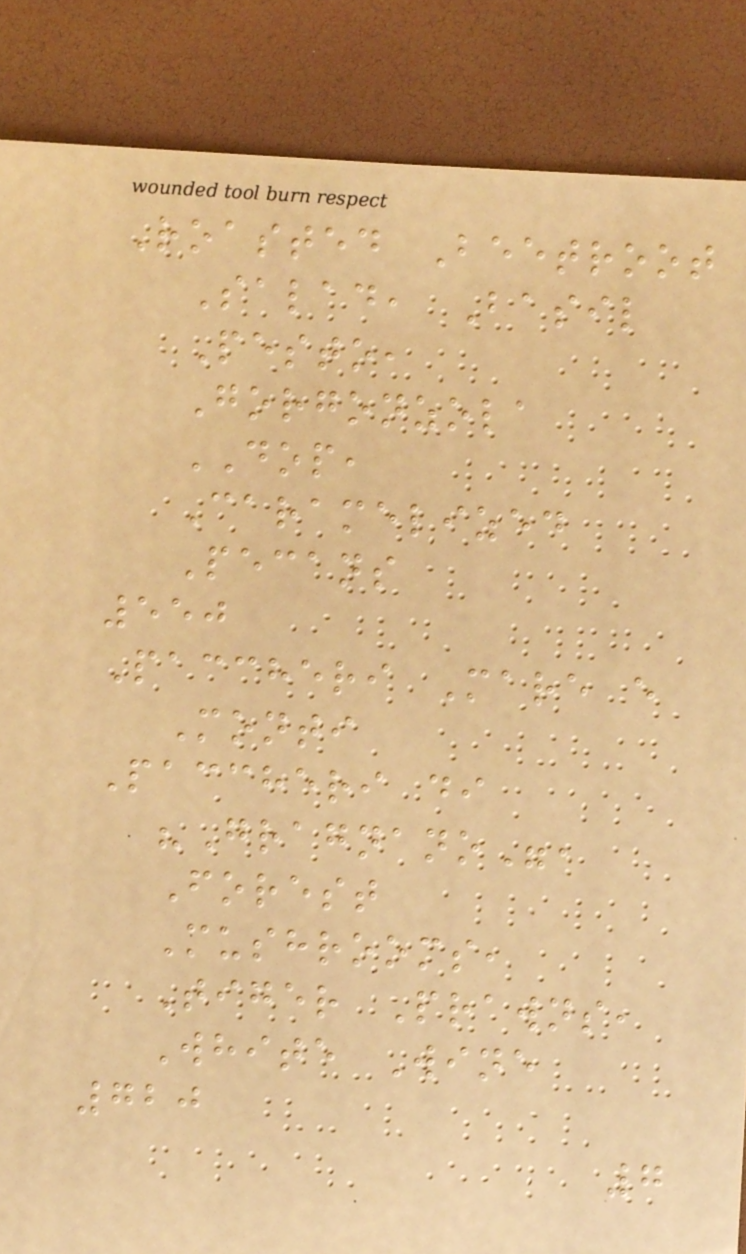Roasted Beetroot
Salad, Basil
Pesto,
Gorgonzola
DOP,
Caramelized
Pecans
550
Paccheri Mare e
Monti
Paccheri di
"Gragnano",
Forest
Mushrooms,
Tiger Prawns,
White Wine
720
7
